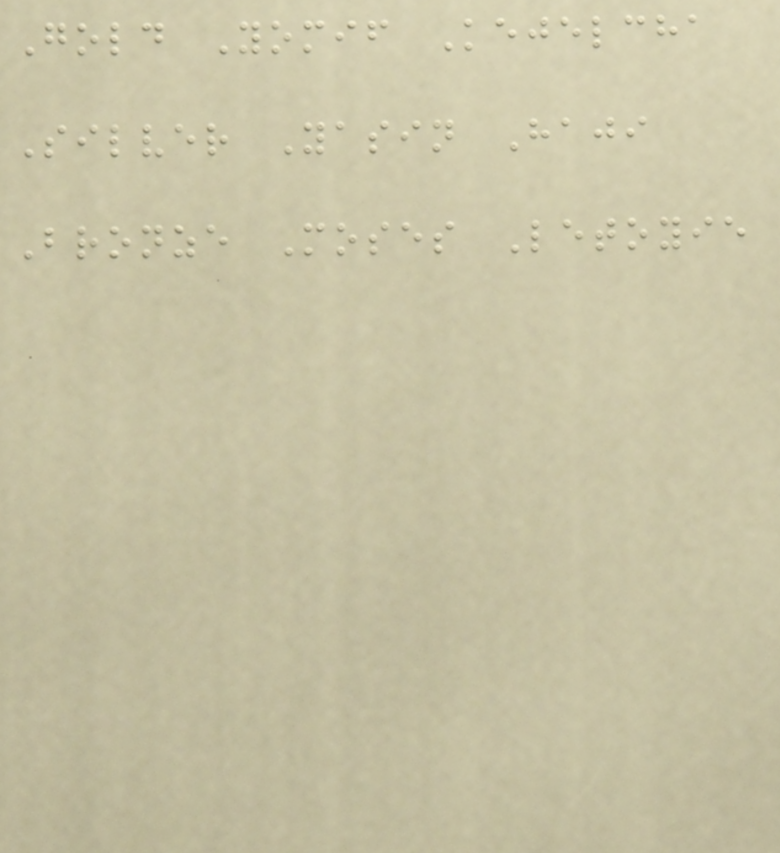Gold Yomif Kejelcha
Silver Yasin Haji
Bronze Moses Letoyie
